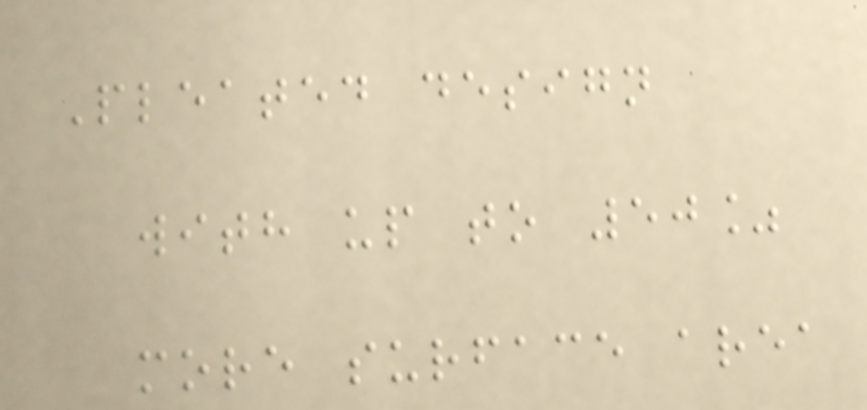Pleated design
with up to 50%
more surface area
